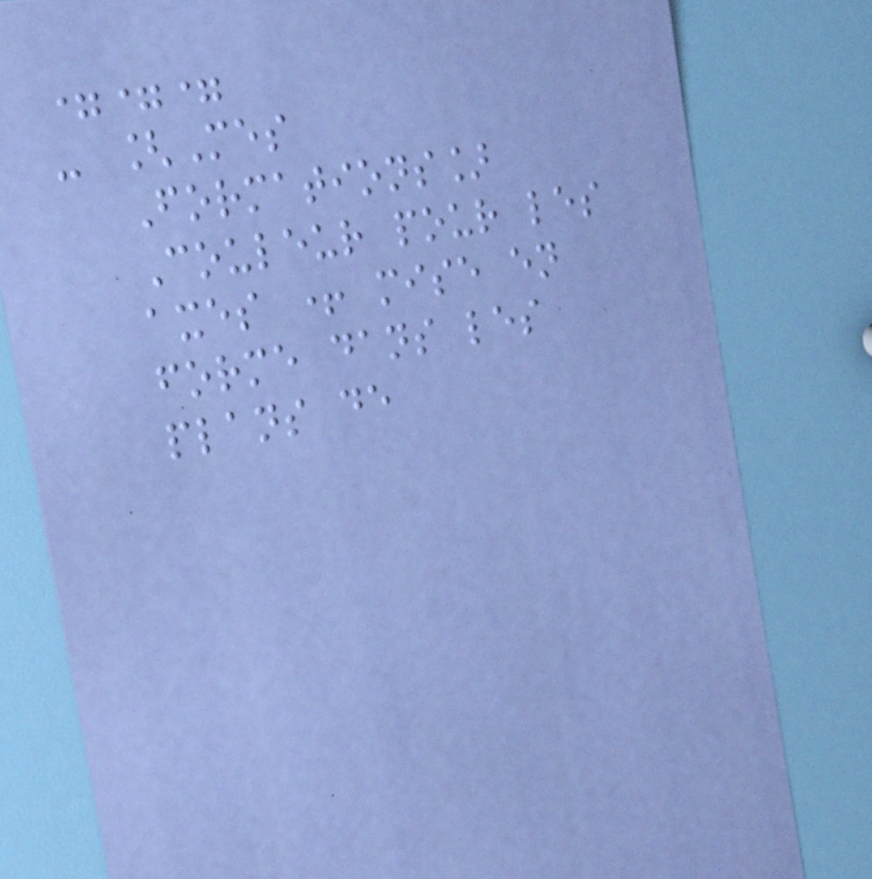===
- [Mes
Formations]
Couleur pour les
axes + mise en
forme dans les
plans de
